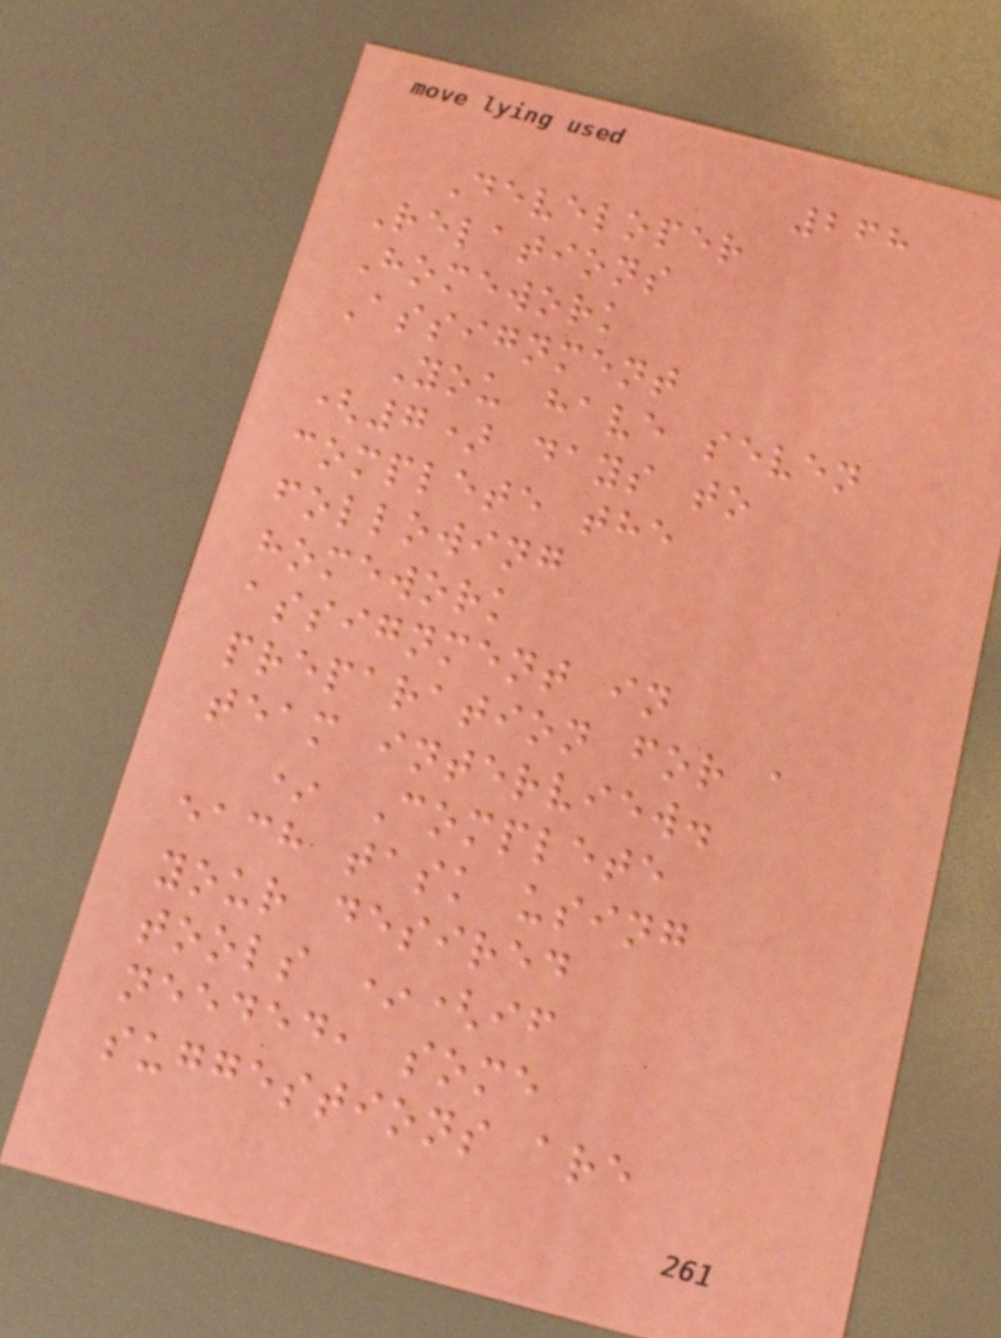268
Developer
Relations
Homework
Assignment
You have seven
(7) days to
complete the
following
homework
assignment in
preparation for a
team interview.
* Complete
each task using
your desired
tools *(if
needed, some
suggestions are
